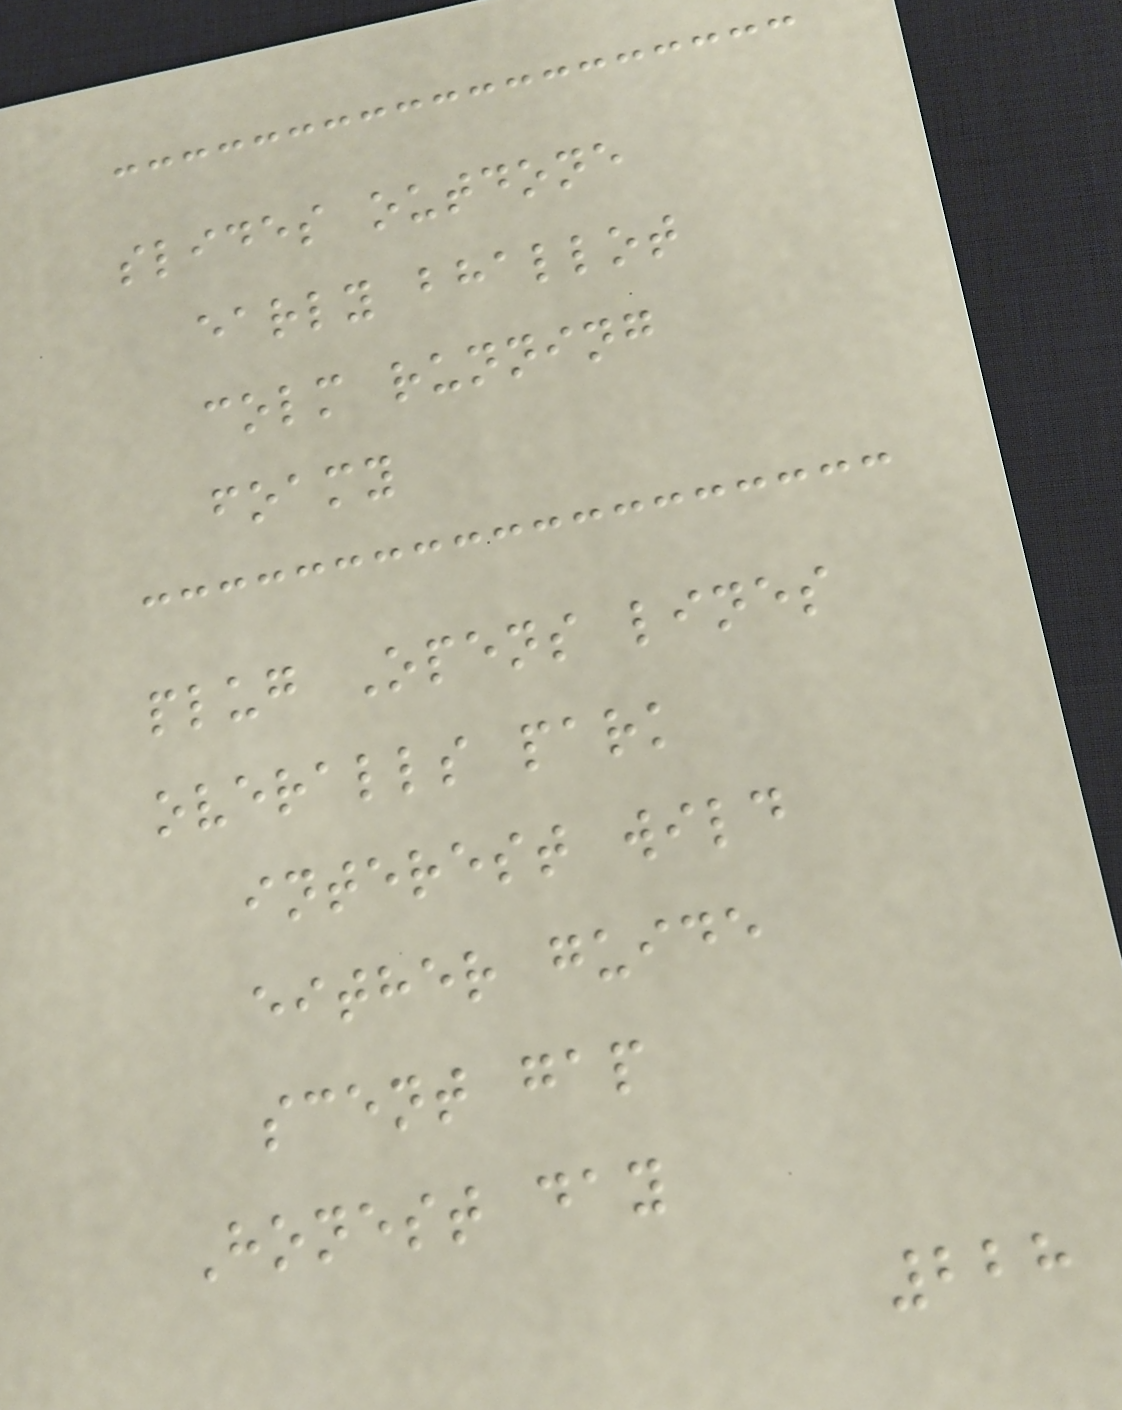slides outdone
early bhallot
colm running
foamy
plug Opens lines
overalls park
interest wild
either guide
scent gap
Honest day
228
